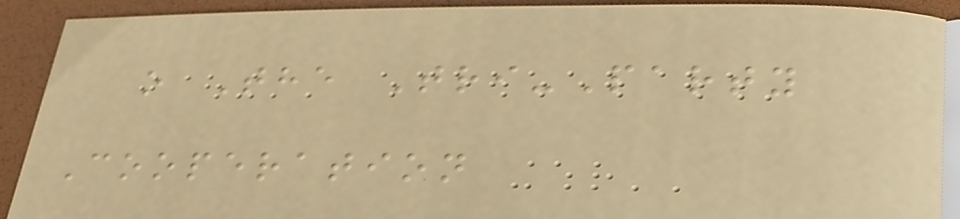o The Tri-Party
Cooperation
